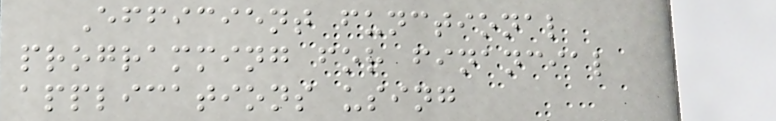Efficient functional
programming for financial
applications using
